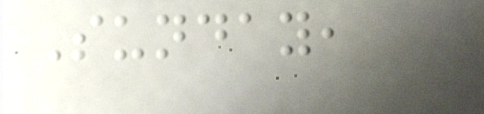Sunday,
